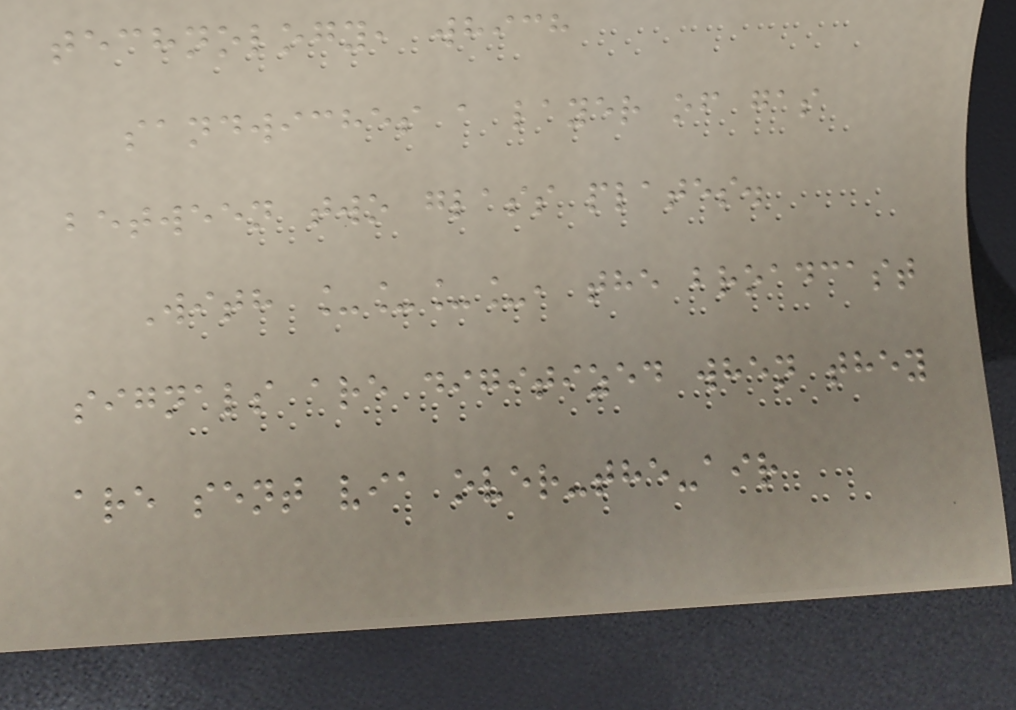technology, which
sandwiches a layer of gas
between two glass plates.
With ____, the broadcast
signals are digitized when they
are sent via over-the-air
